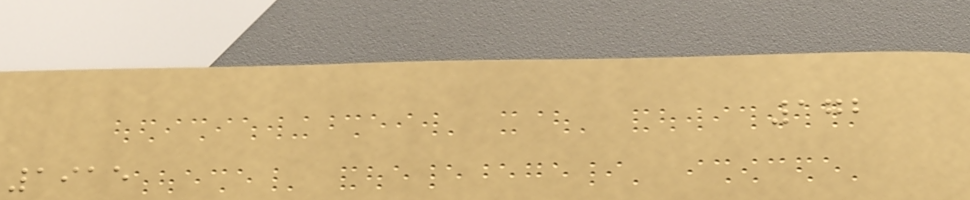172
1915
